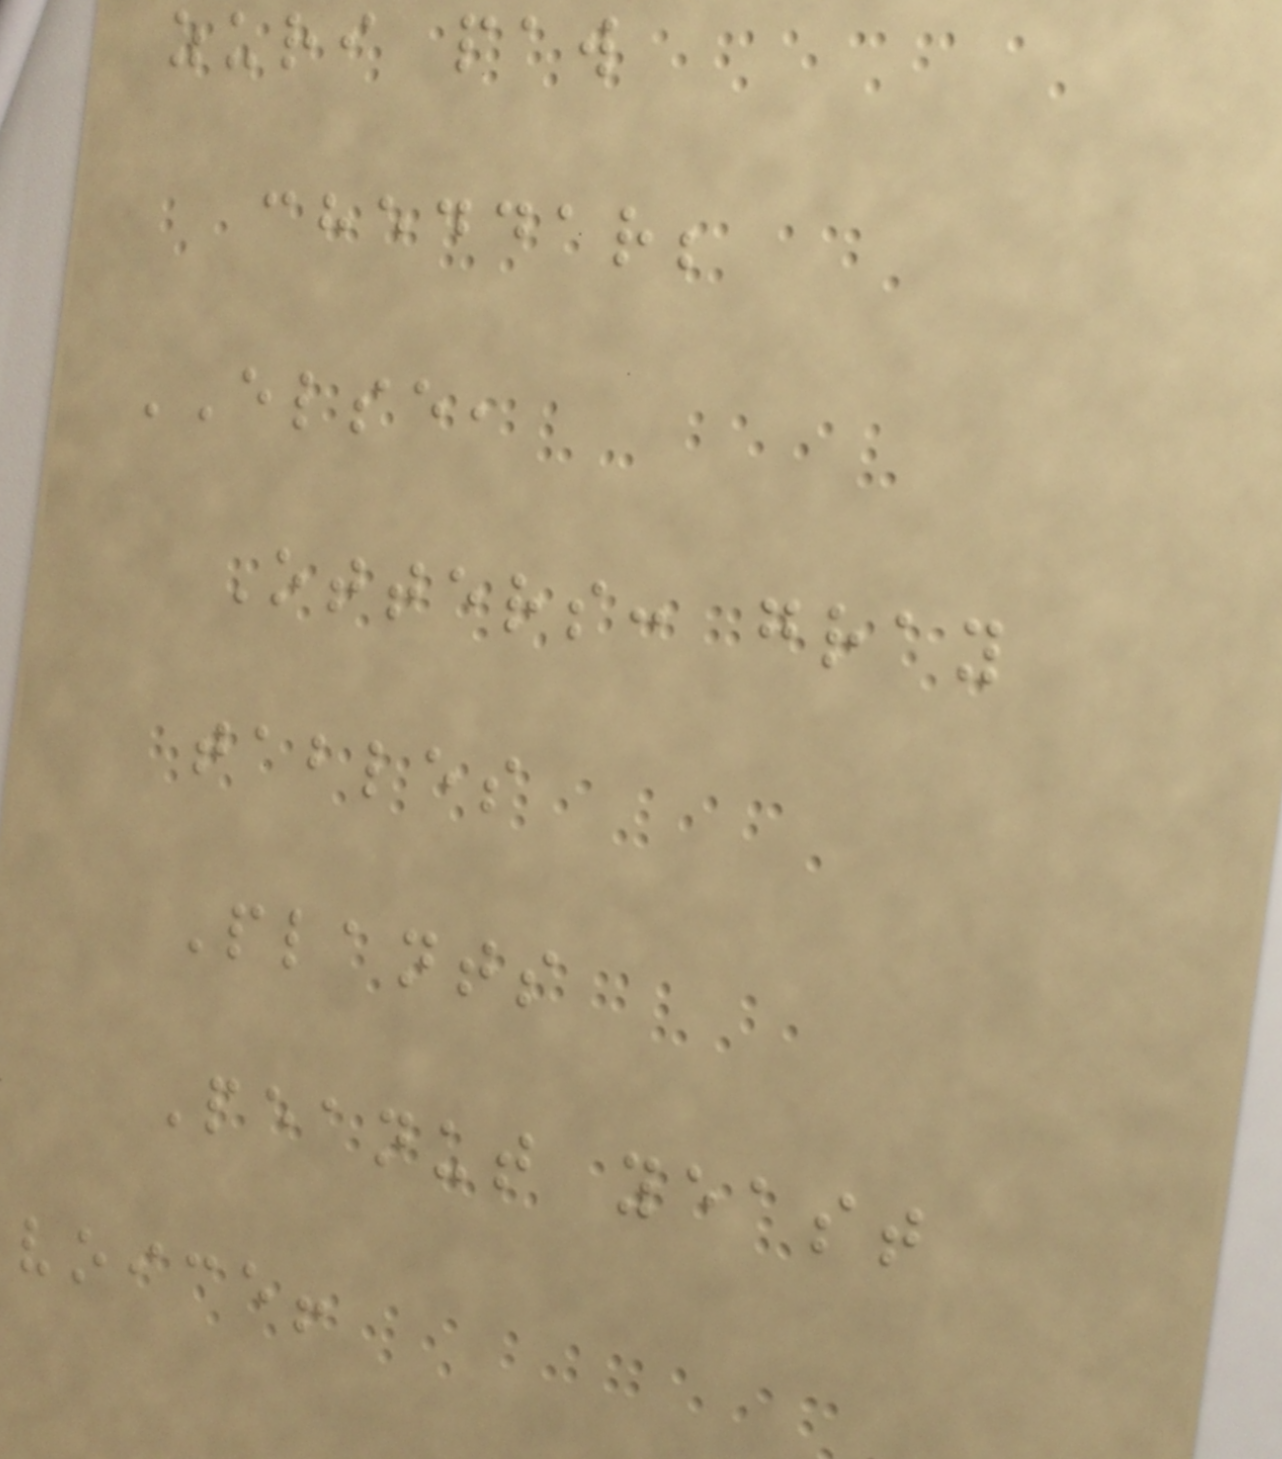zuri paw
cheddar;
ELSE,
Otters: gray
tables
Plants
Peanut yeast
voice!
